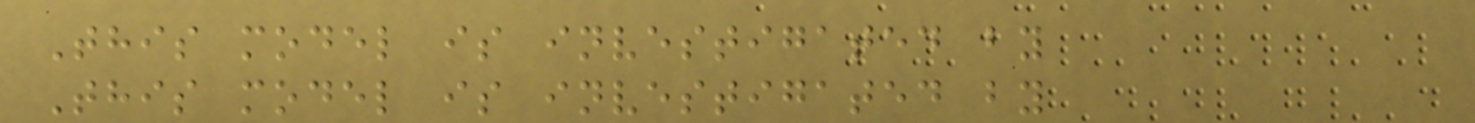This model is investigated by
This model is investigated by
